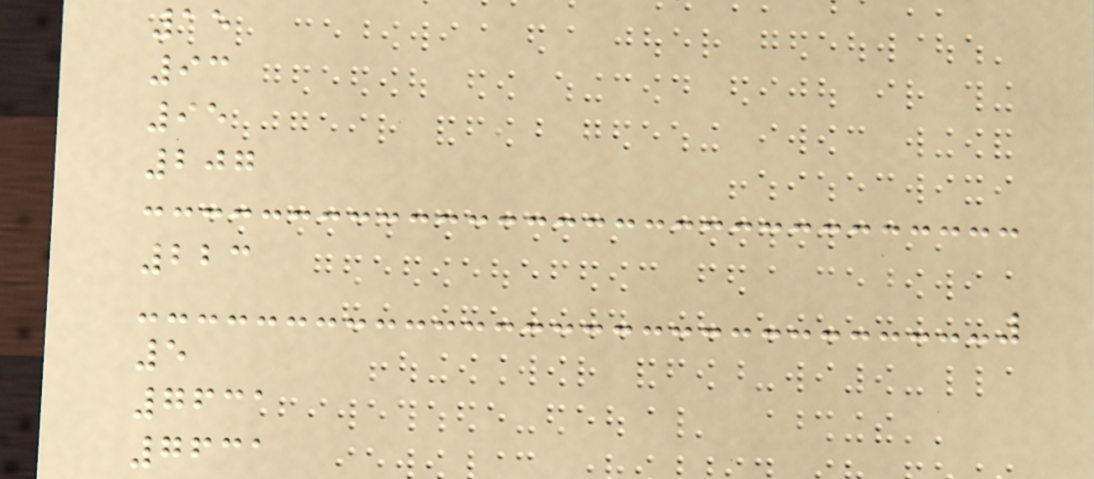15
93
95
207
223
5
7631
7631
